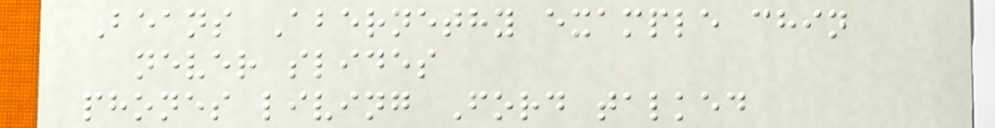Beans Abernethy example chin
never slides
phones living Ford talked
